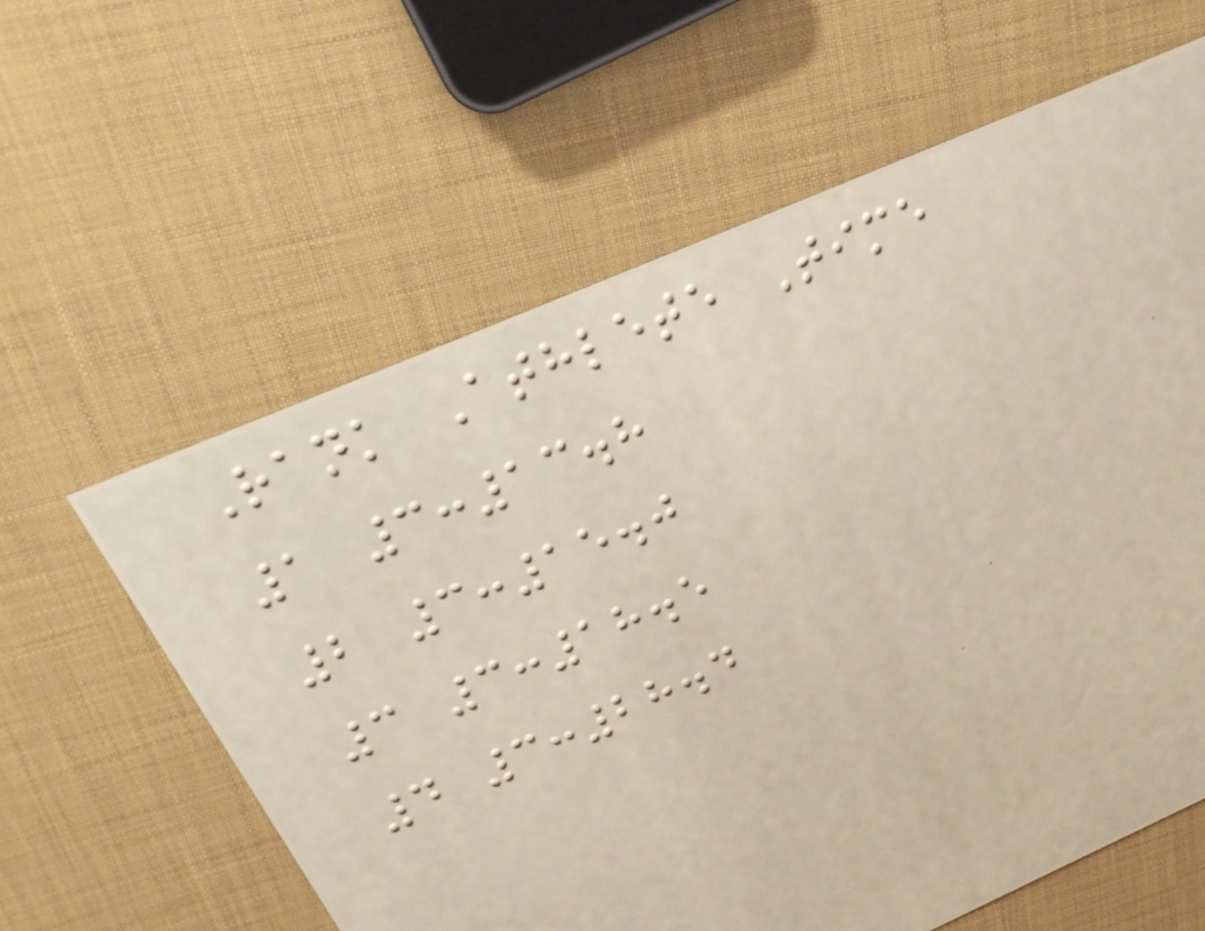Rank Athlete Time
1 3:13.8
2 3:15.0
3 3:18.5
4 3:28.4
